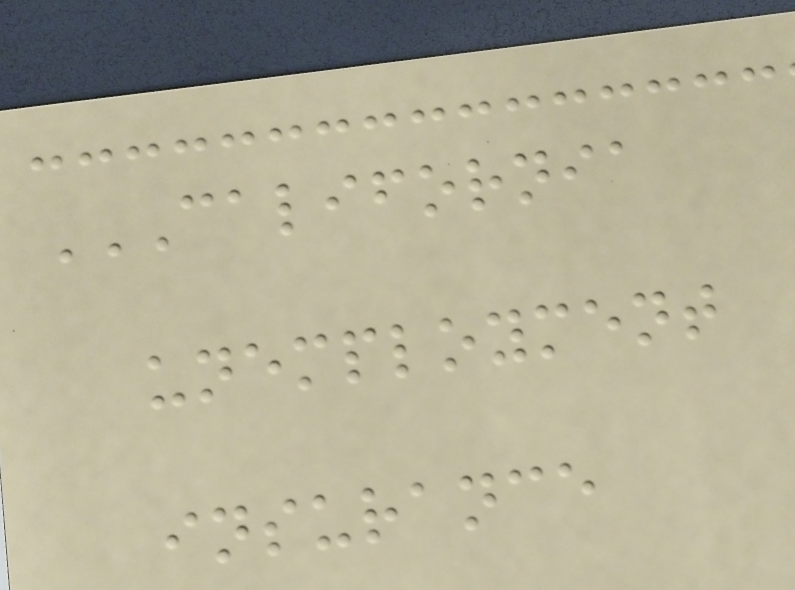CALIFORNIA
UNEMPLOYMENT
INSURANCE
